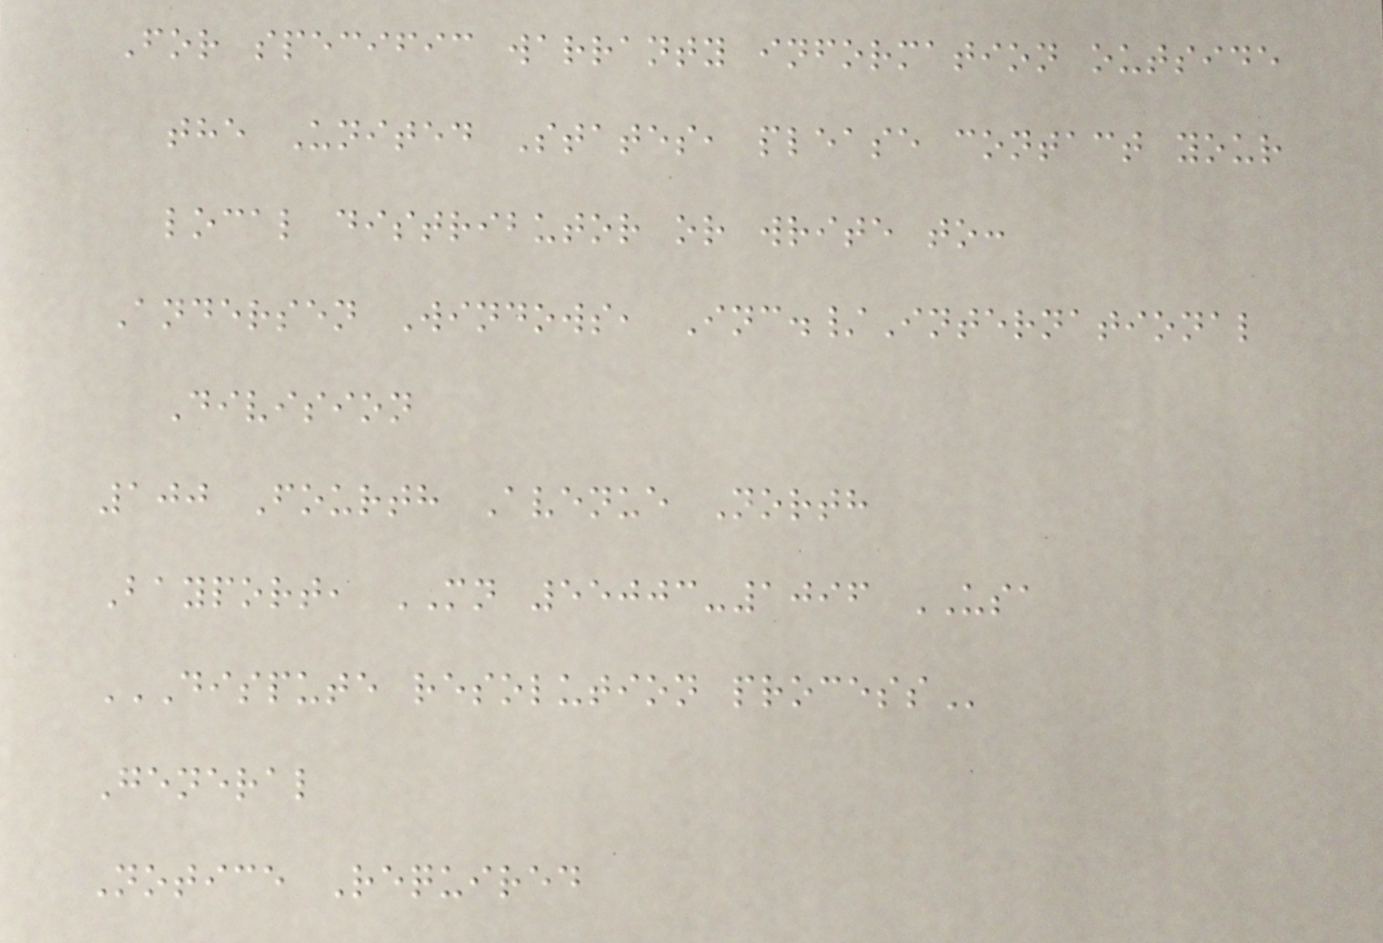For specific warranty information outside
the United States, please contact your
local distributor or write to:
Andersen Windows, Inc./International
Division
100 Fourth Avenue North
Bayport, MN 55003-1096 USA
DISPUTE RESOLUTION PROCESS
General
Notice Required
